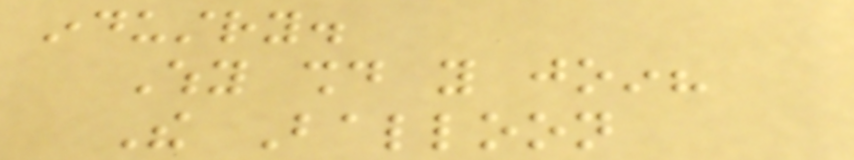industry.
Why should you join?
The Balloon
